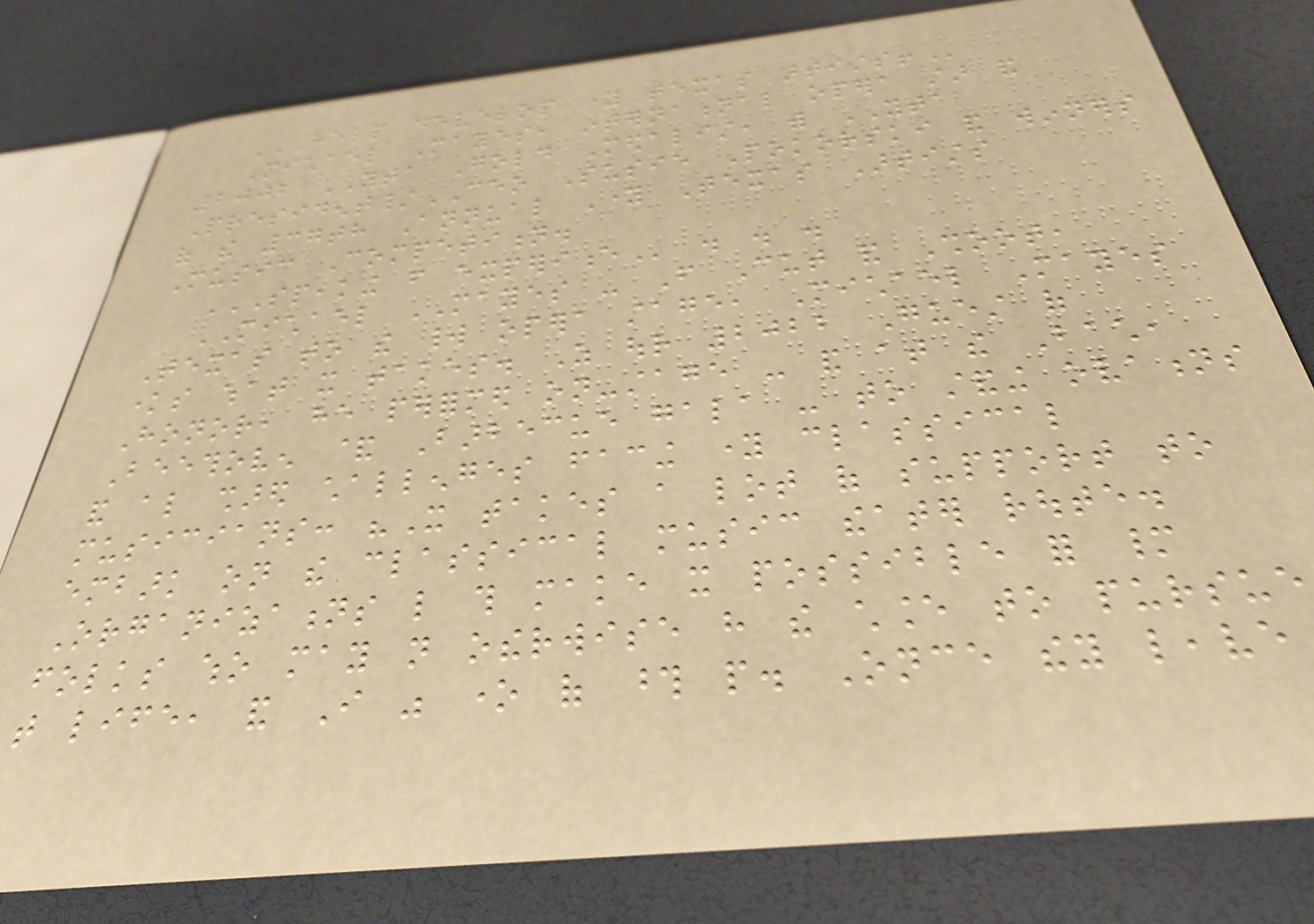HELP DEVELOP YOUNG TEXAS ARTISTS!
Michael Mayes, international opera star and
2002 YTA Gold Medalist, with YTA
President/CEO Susie Pokorski and winners
of the 37th Annual Young Texas Artists
Music Competition.
SPEAKING FROM EXPERIENCE . . .
MICHAEL MAYES - From Cut and Shoot,
Texas to the world opera stage, Michael Mayes
knows what it takes. As our 2022 Guest of
Honor, he performed on-stage - and at the Bach,
Beethoven & Barbecue gala - to standing ovations
and also shared challenges facing young classical
musicians: "It takes a lot of support to
embark on the classical music theater route.
Organizations like this make it possible for many
folks who may not otherwise have the chance to pursue
that life, and I was one of those people. Once they leave
